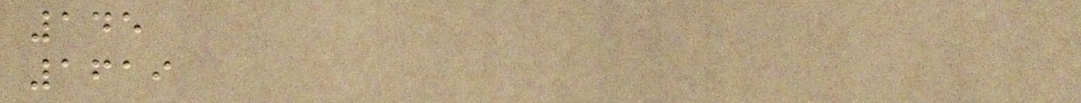145
1619
